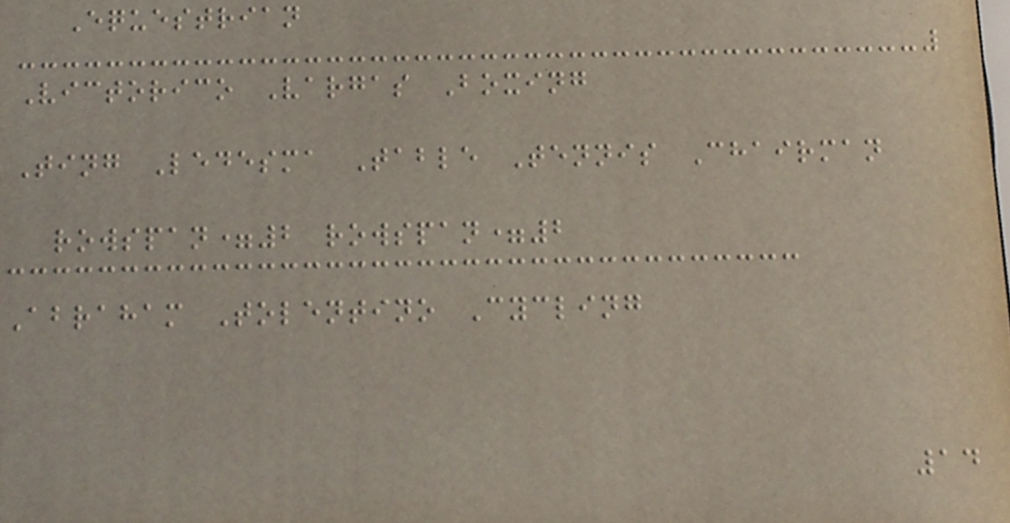Equestrian
Victorico Vargas Boxing
Ting Ledesma Table Tennis Chairman
rowspan=2 rowspan=2
Abraham Tolentino Cycling
14
